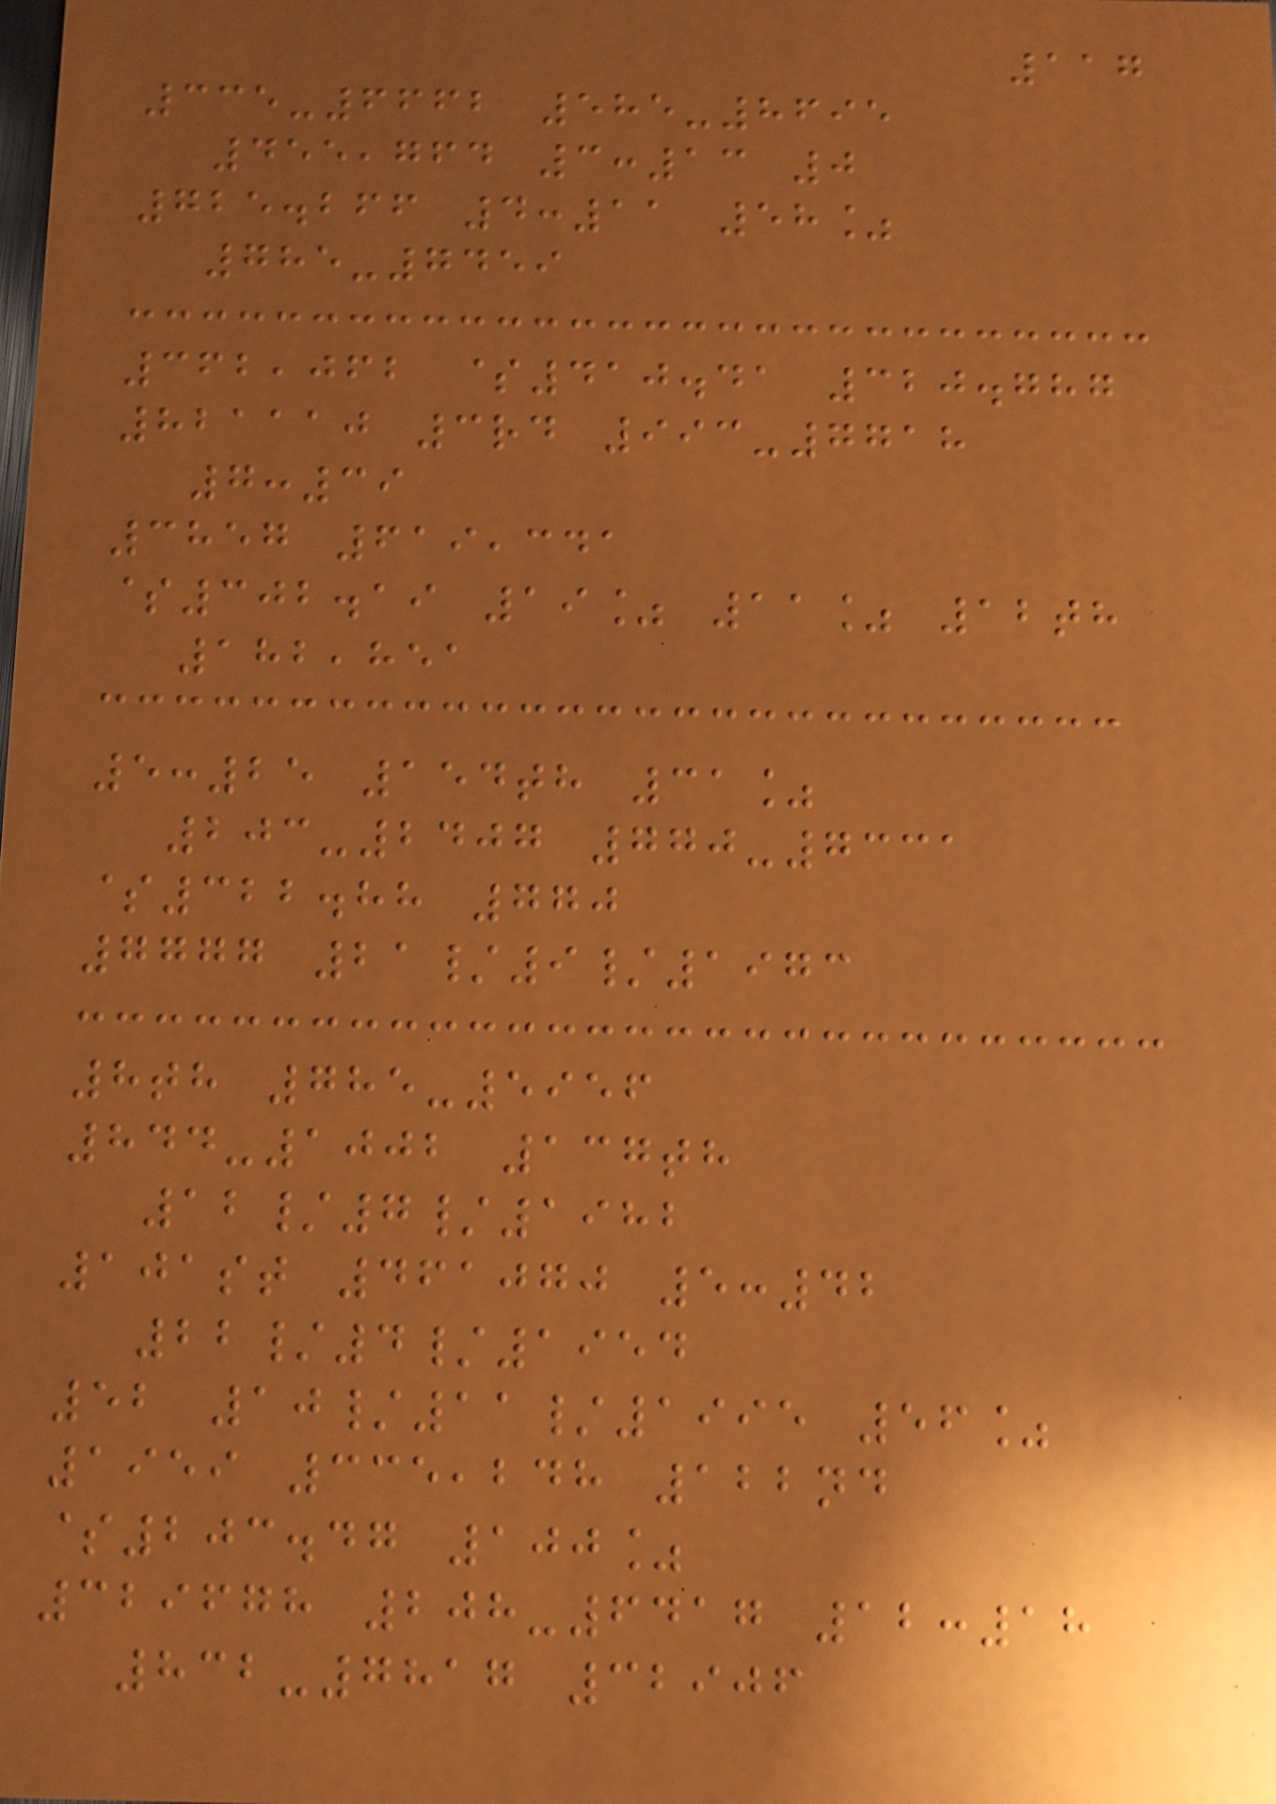117
335-6662 585-8695
455,764 3:13 0
725.266 4:11 58%
785-7459
362,062 $410.41 320.787
821110 3rd 993-7718
7:39
3857 619,341
$302.19 19% 11% 12th
182,851
5:25 154th 31%
203-2407 770-7331
$322.88 770
7777 21/9/1973
8th 785-5956
844-1002 137th
12/7/1982
101st 461070 5:42
22/4/1954
52 10/11/1995 56%
1959 335,248 122nd
$203.47 100%
329678 208-6417 12:18
832-7817 32906
